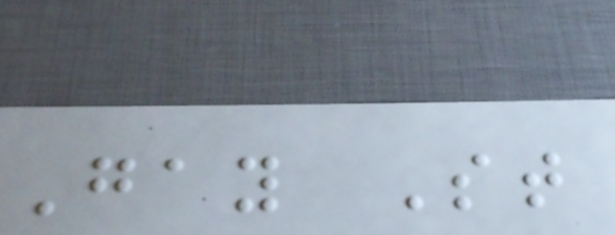Gay St
